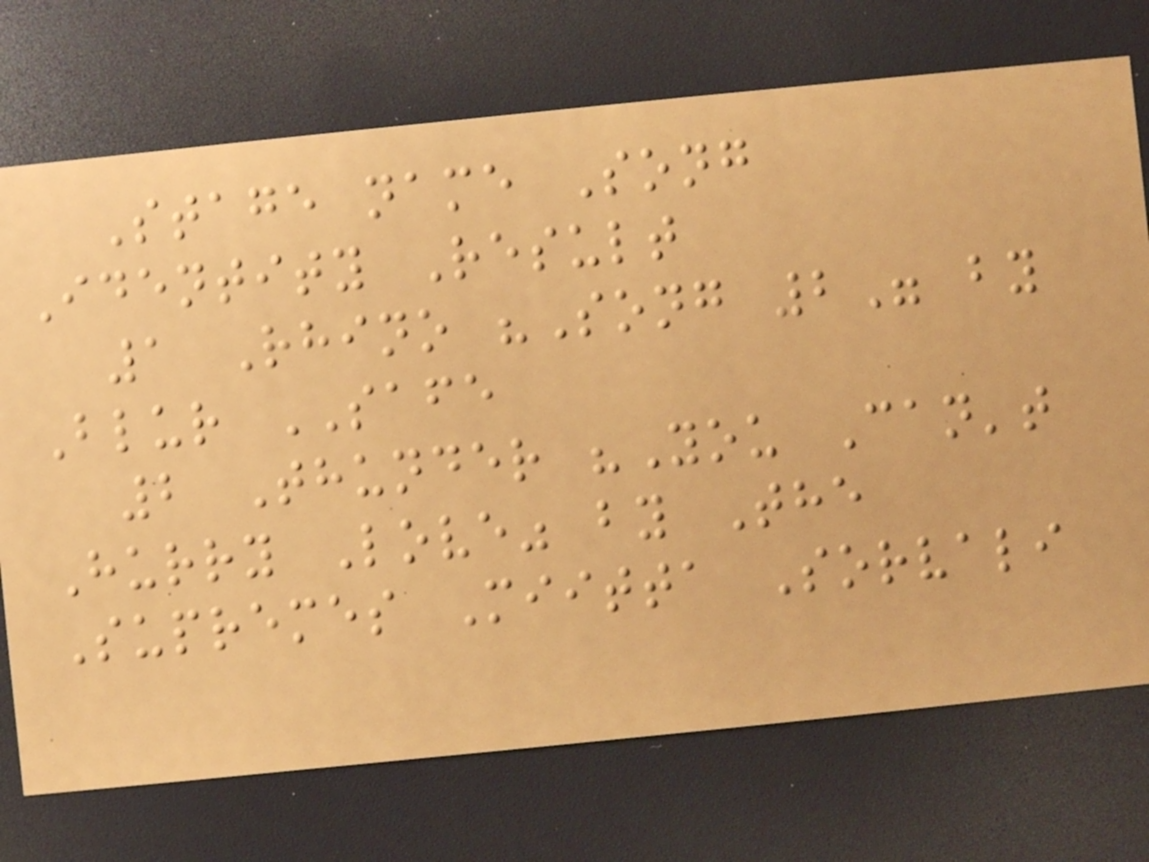Stage name Song
Identity Result
1 Rhino "Song 2" by
Blur SAFE
2 Thunder "You Can't
Hurry Love" by The
Supremes Miitta Sorvali
